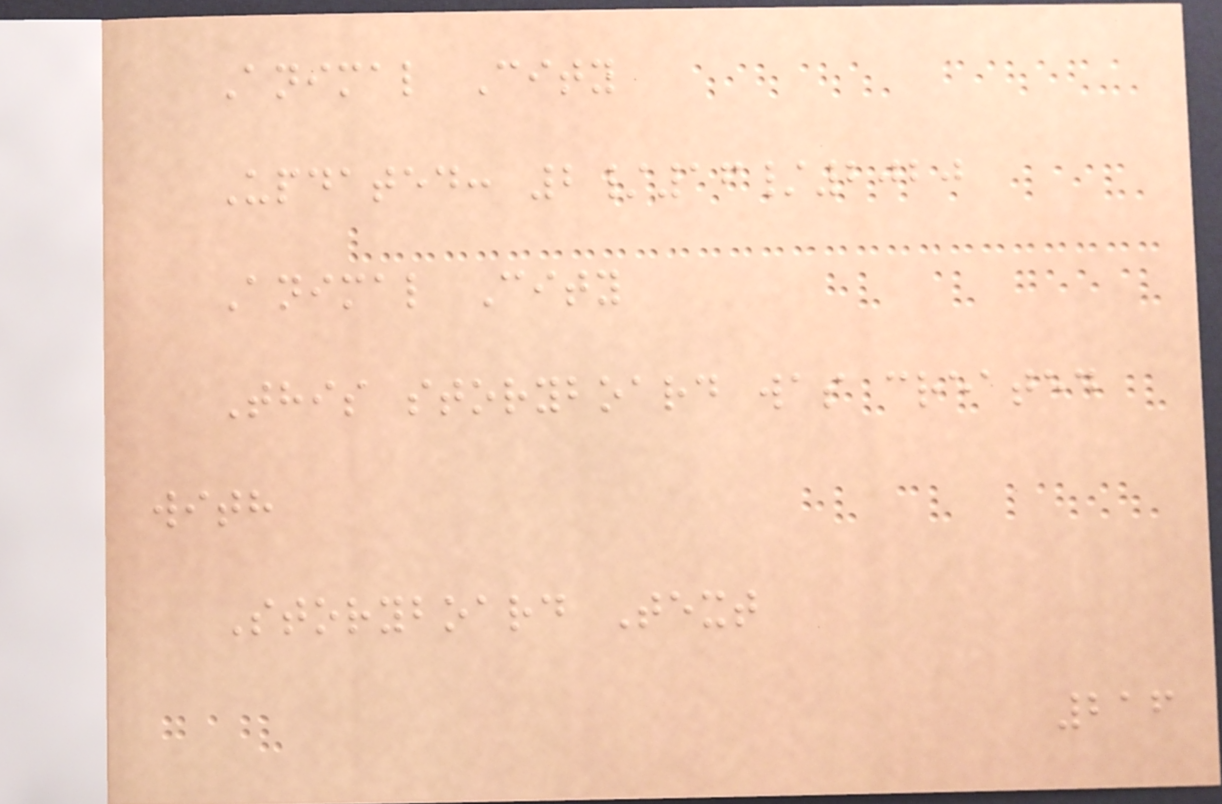Animal City
Updated: 2/16/2020
Animal City
This storyboard was created
with
Storyboard Text
216
